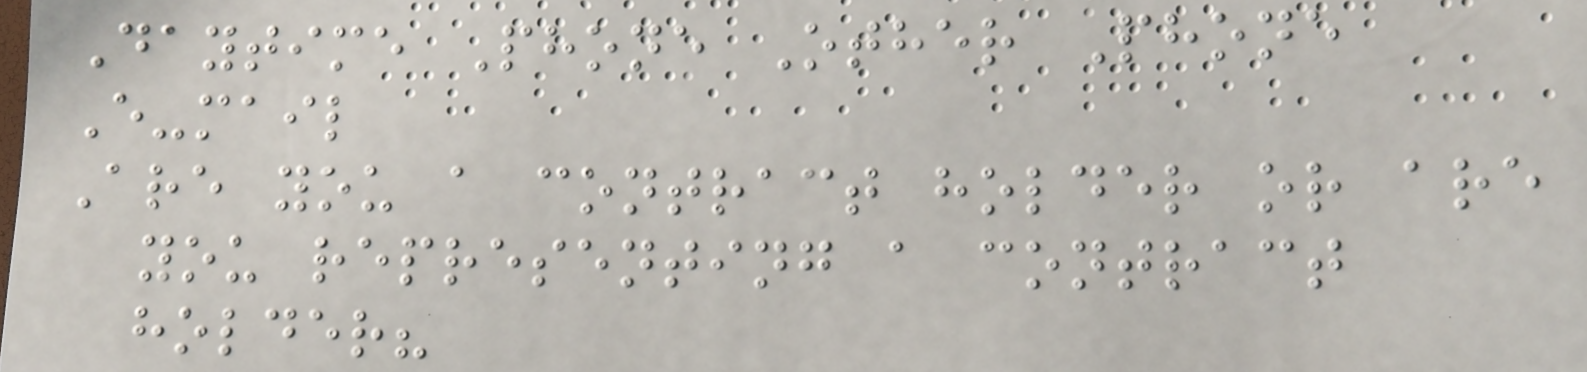Daytime Phone Other Phone
E-mail
Are you a contract holder or are
you representing a contract
holder?
